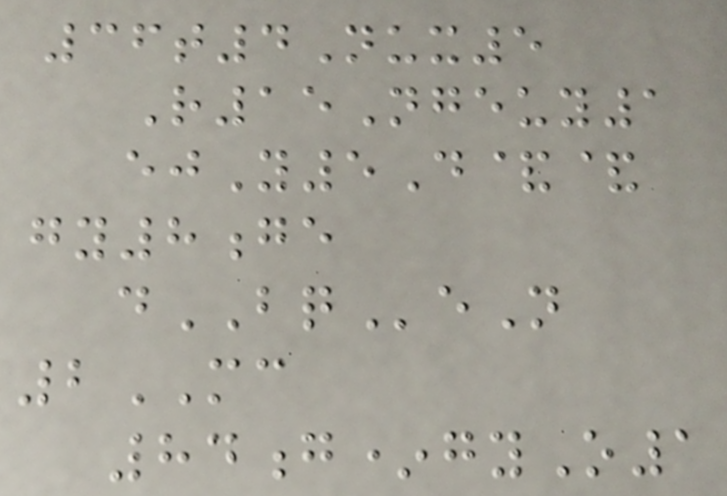36t4Nux5
R15Ngeuy1
ejY5D&&
gy8ge
dBQeN
2MC
84g*gyO1
